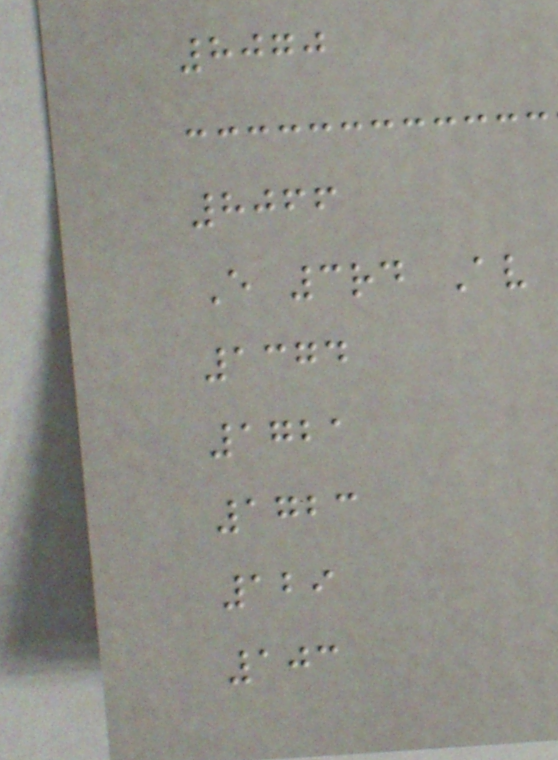8070
8066
E 3rd Av
1374
1721
1723
129
103
